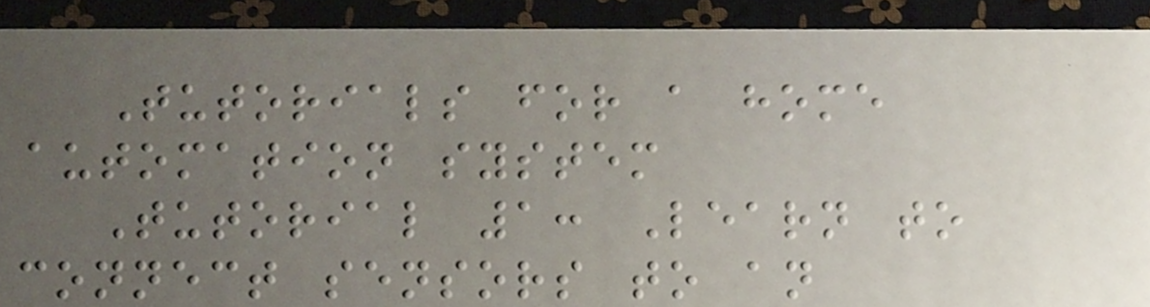Tutorials for a home
automation system
Tutorial 1: Learn to
connect sensors to an
